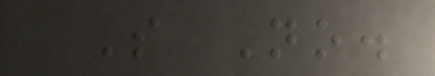S No.
